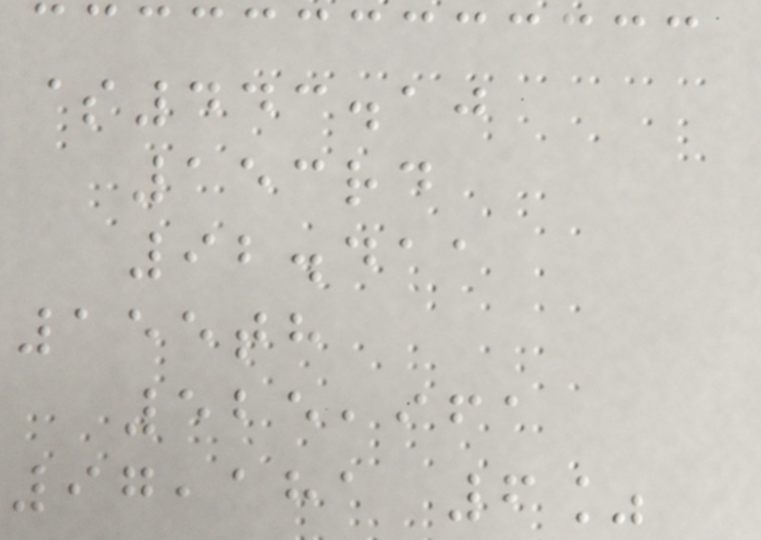$443.10
153rd
92.411
155th
525,961
97,181 6%
